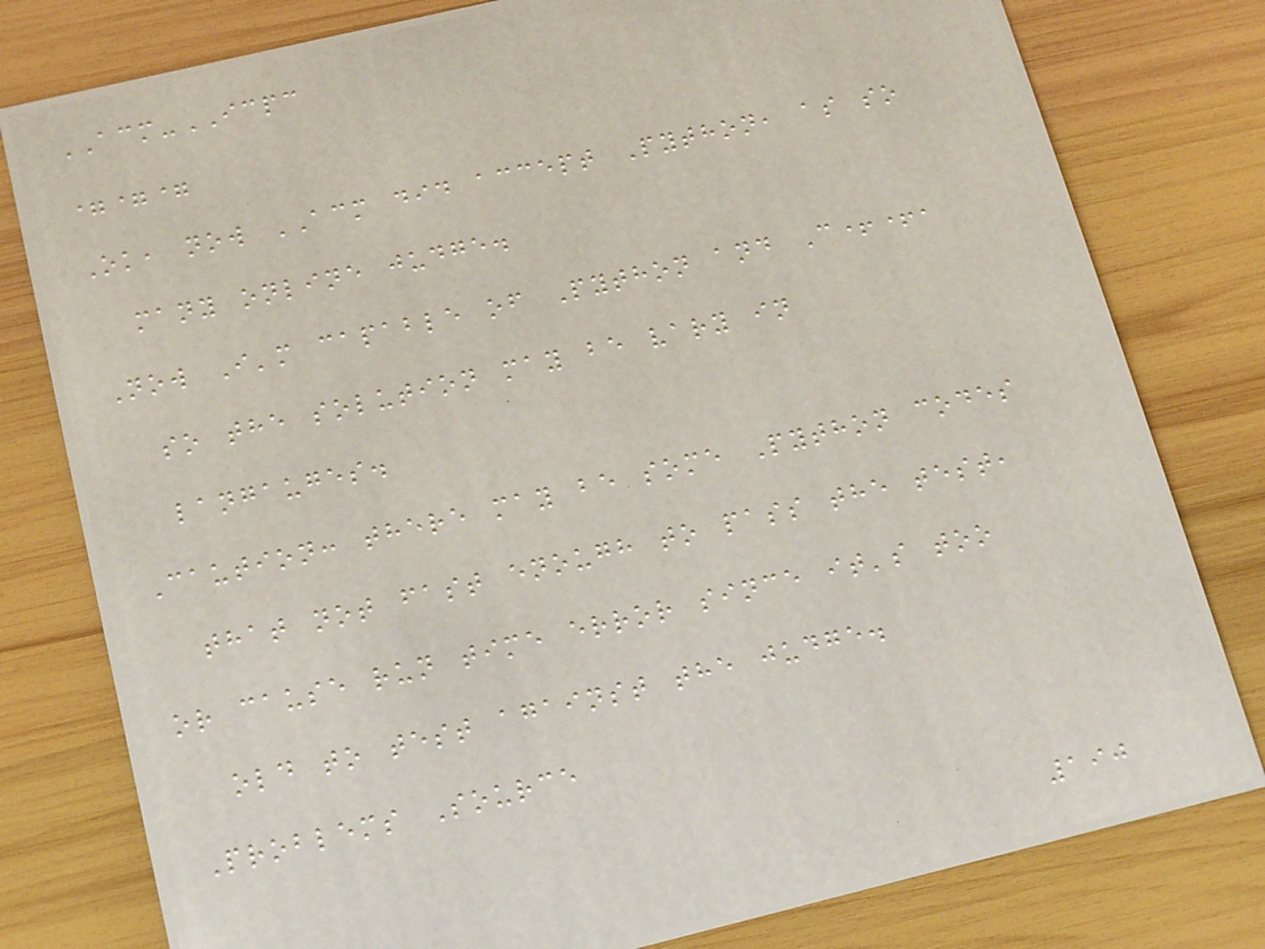ACM-ICPC
===
Ok, now ACM did accept Python, as so
many online judge.
Now I'm capable of Python and C++,
so the solution may be vary in
langauges.
Caution: there may be some Python codes
that not fast enough to pass the test,
or cause run time error since it's too
old to test against the judge.
Problems Source
190
